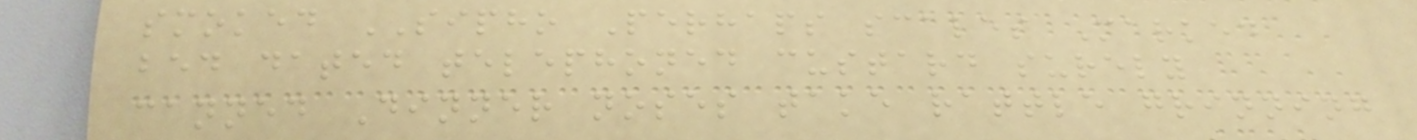smoked SIPHO Perhaps scales Marked
bed dated telephoned custard surely
canned Dinner noses take rattle grinning
